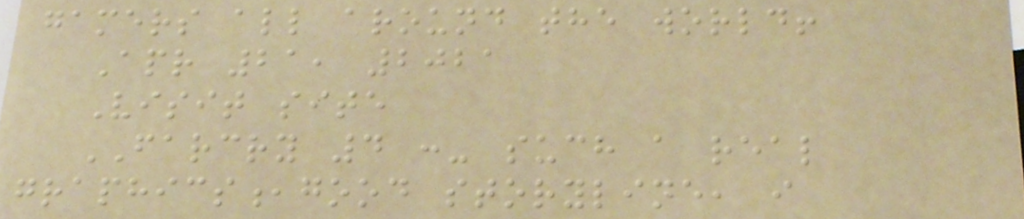gamers all around the world!
Apr 21, 2021
Visit site
FARCRY 4 :- such a real
graphics,good storyline, i
